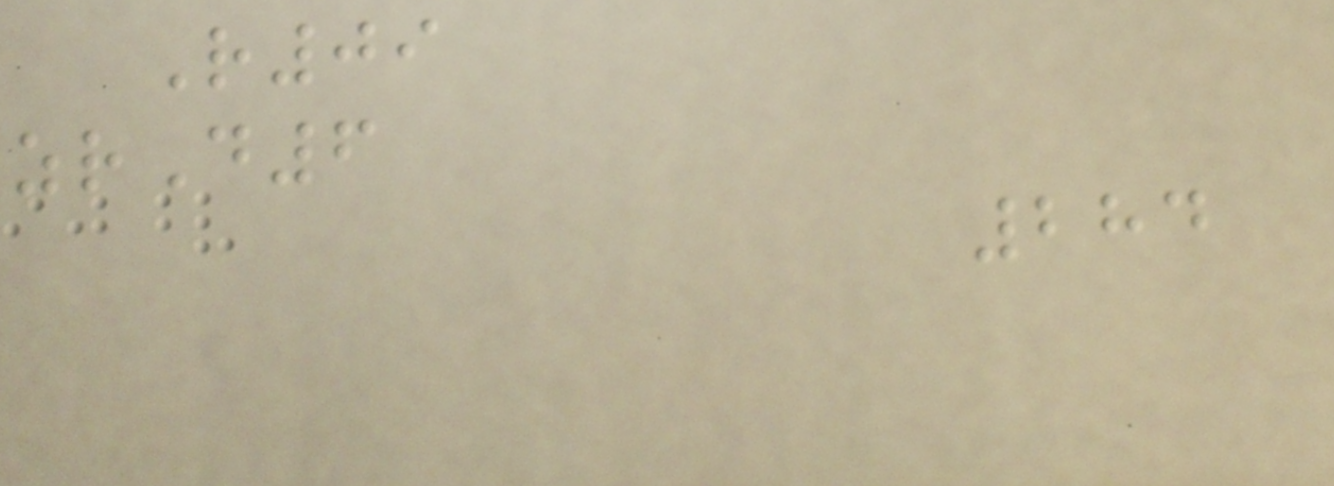R09
zrD6
284
